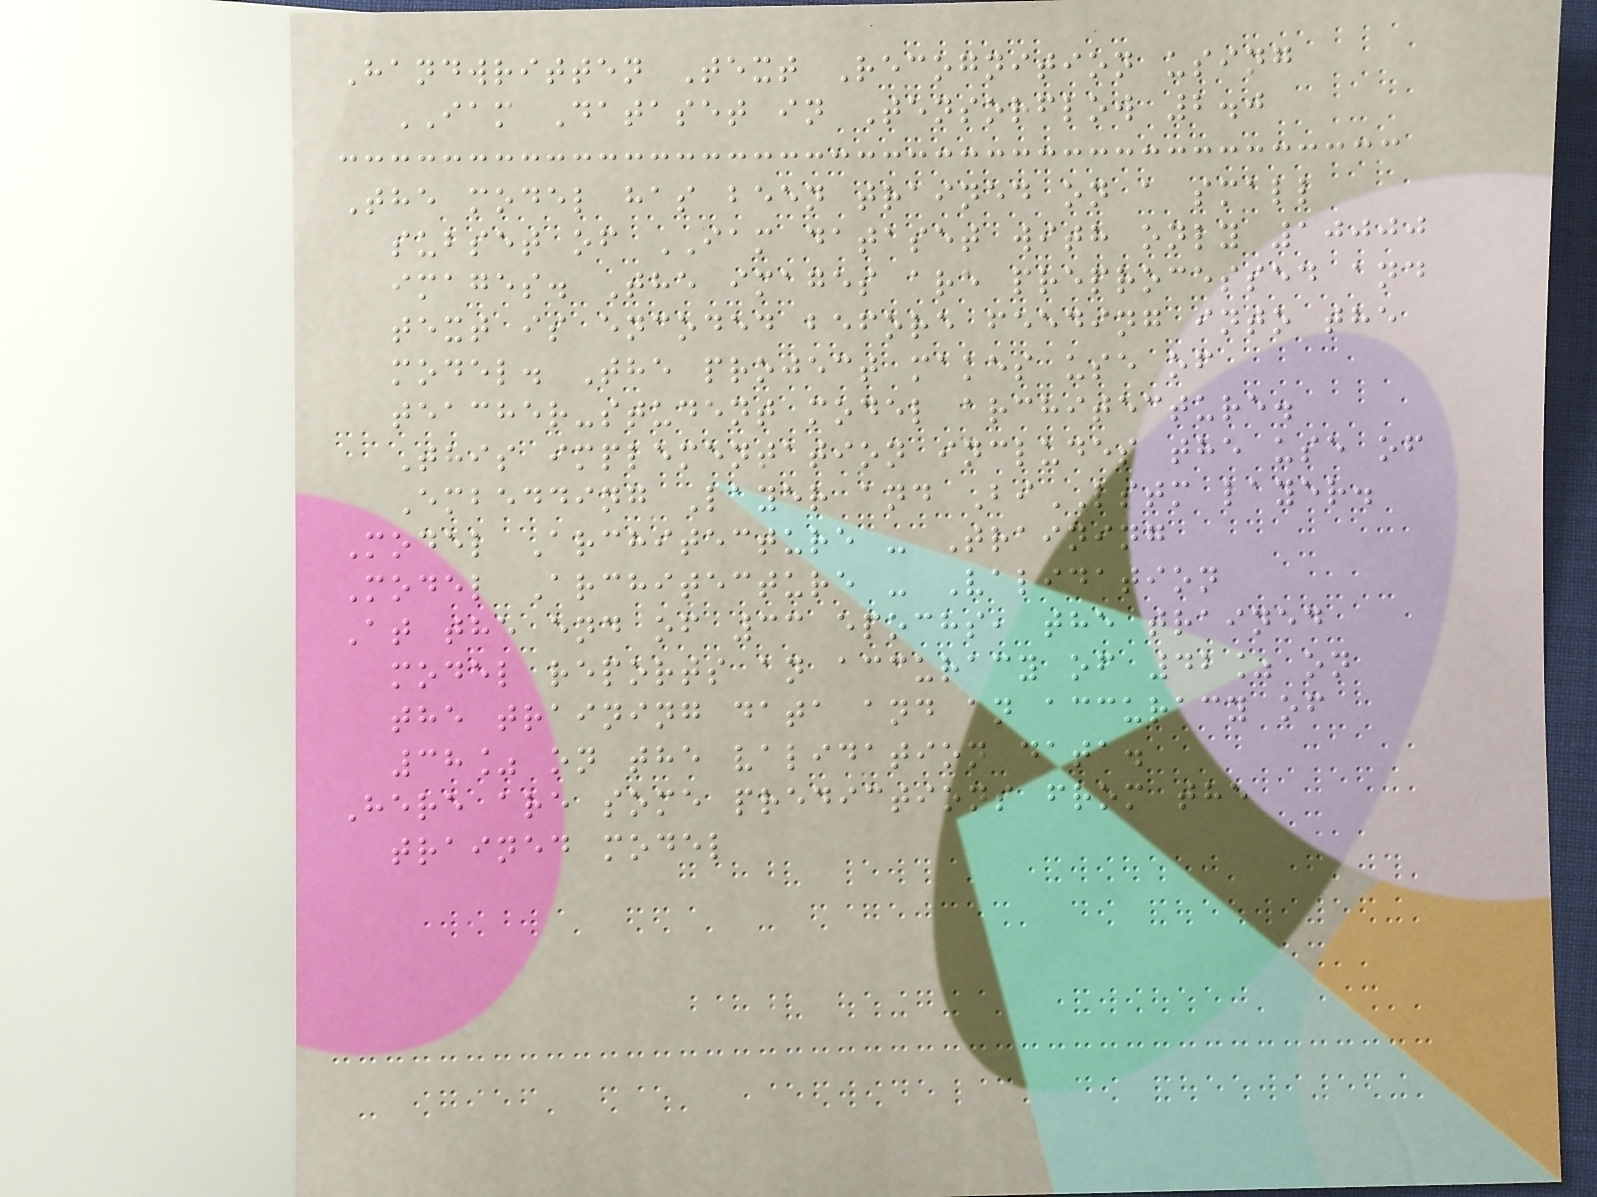Handwritten Text Recognition using
IAM Dataset in Tensorflow 2.0
The model has been trained on a small
subset of IAM dataset with only 10000
images. The images are preprocessed and
text is encoded before feeding into the
model. The project makes use of
teacher-student model architecture.
This implementation includes the use of
Embedding Layer and BiLSTM layer.
Model Architecture - Training
Model Architecture - Validation
At the end of 33 epochs, the trained
model reports an accuracy of 42% on
the training data and an accuracy of
38% on the validation data.
Here are some predictions from the
trained model
